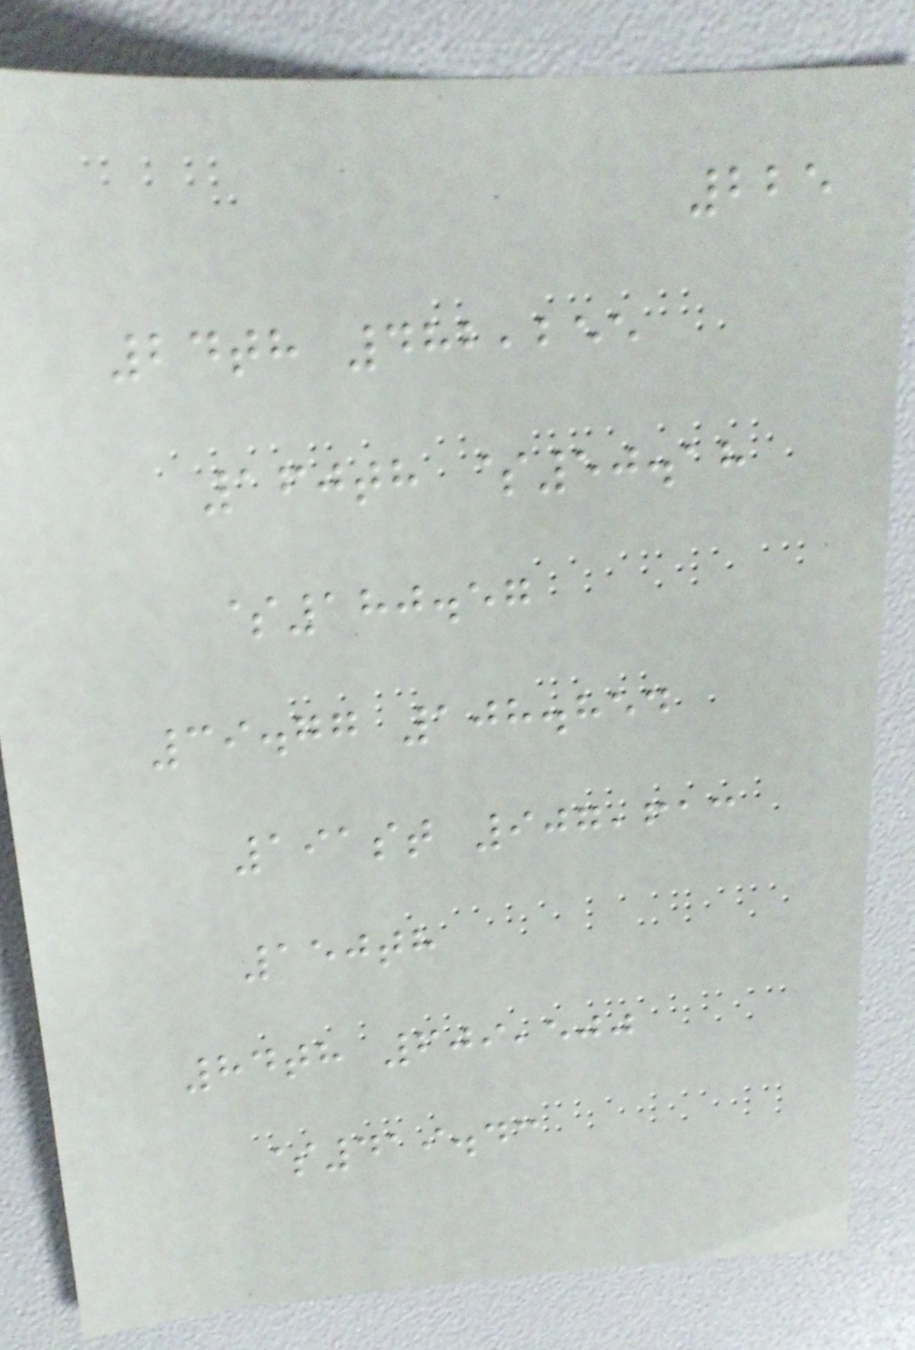225
24th 482,255
160th $50.18
$180.57
39.77 108.854
191st 907,613
150th
84th 609,500
$419.43
